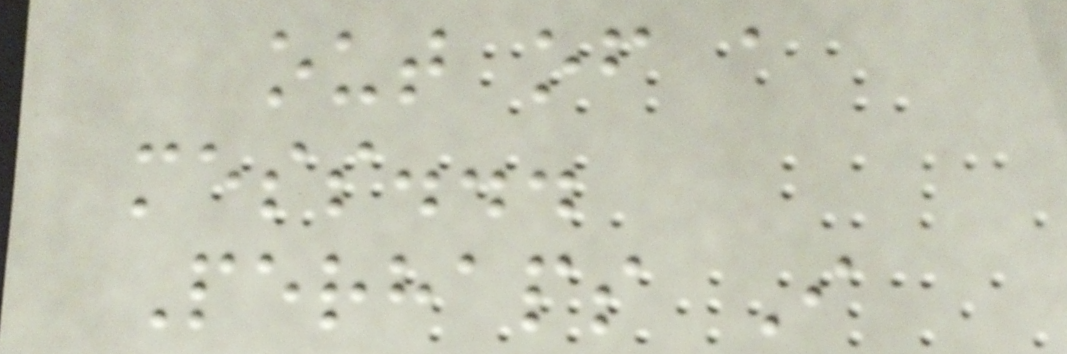out of a
mess...
Perhaps I
